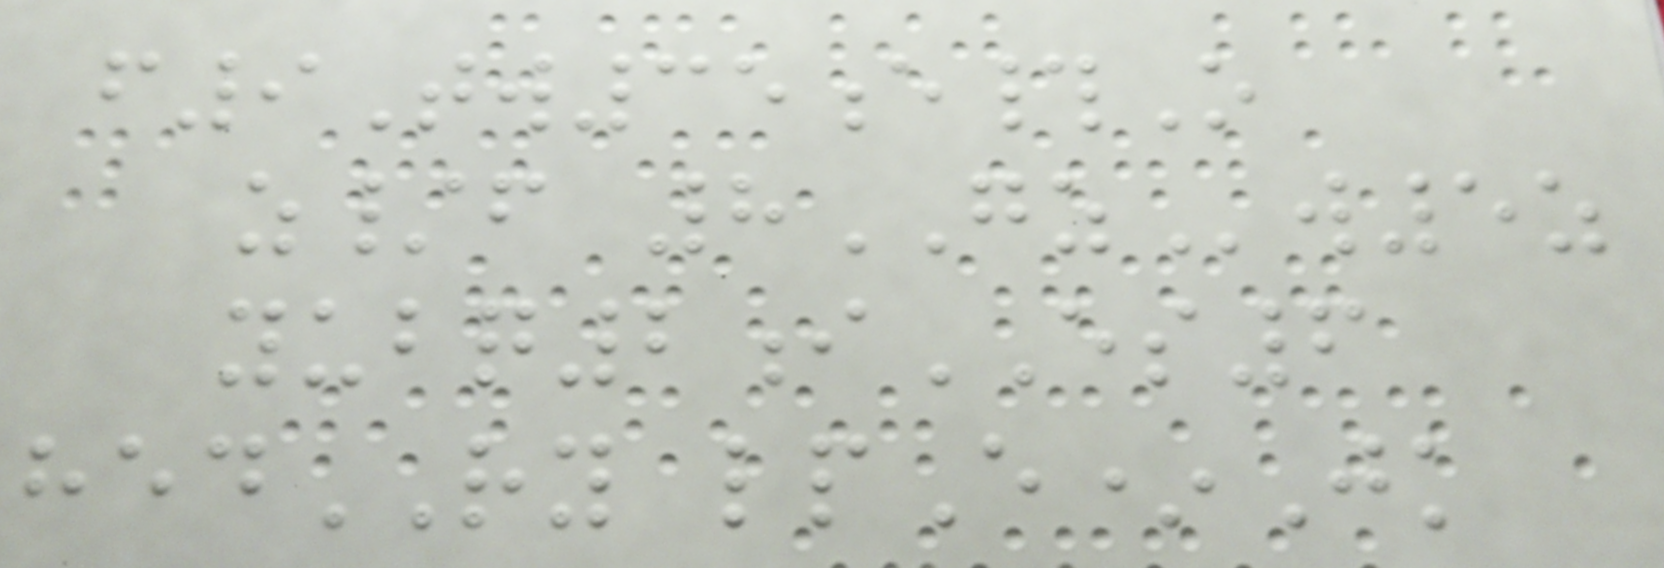f9Tw35e#O
z/f 8GZw5z
yubq2iES6
hedRY lpE*Jk
